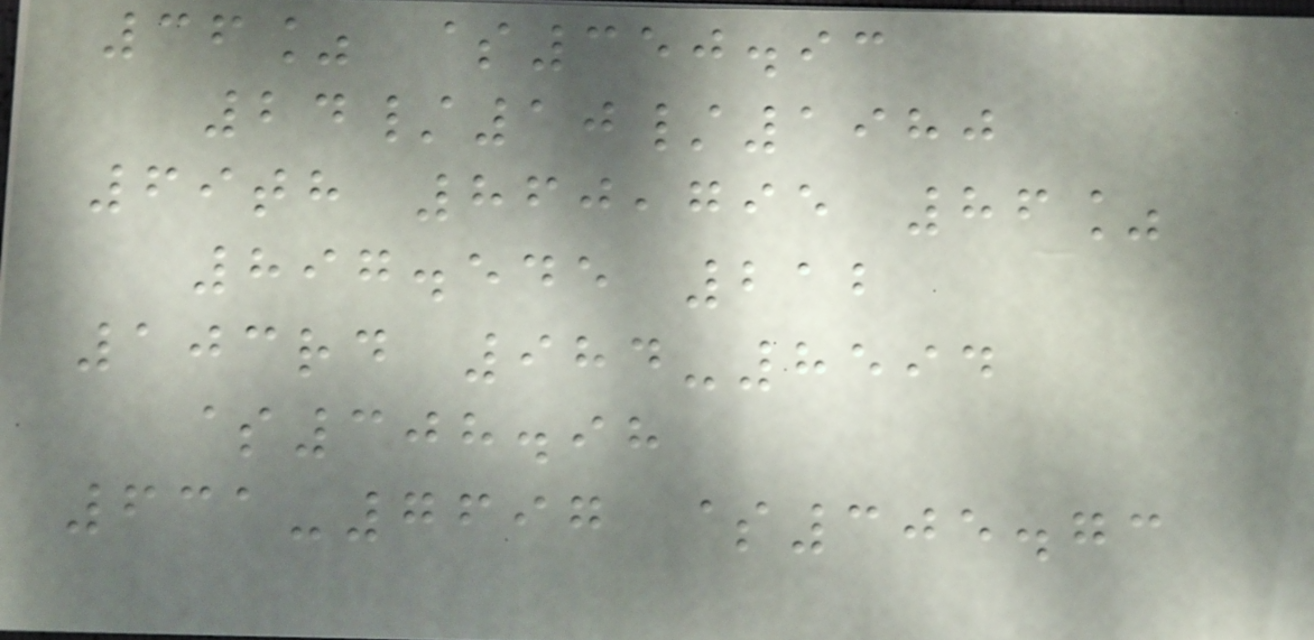36% $350.93
24/10/1980
69th 860,795 86%
897.545 212
103rd 984-8594
$308.98
631-7697 $305.73
